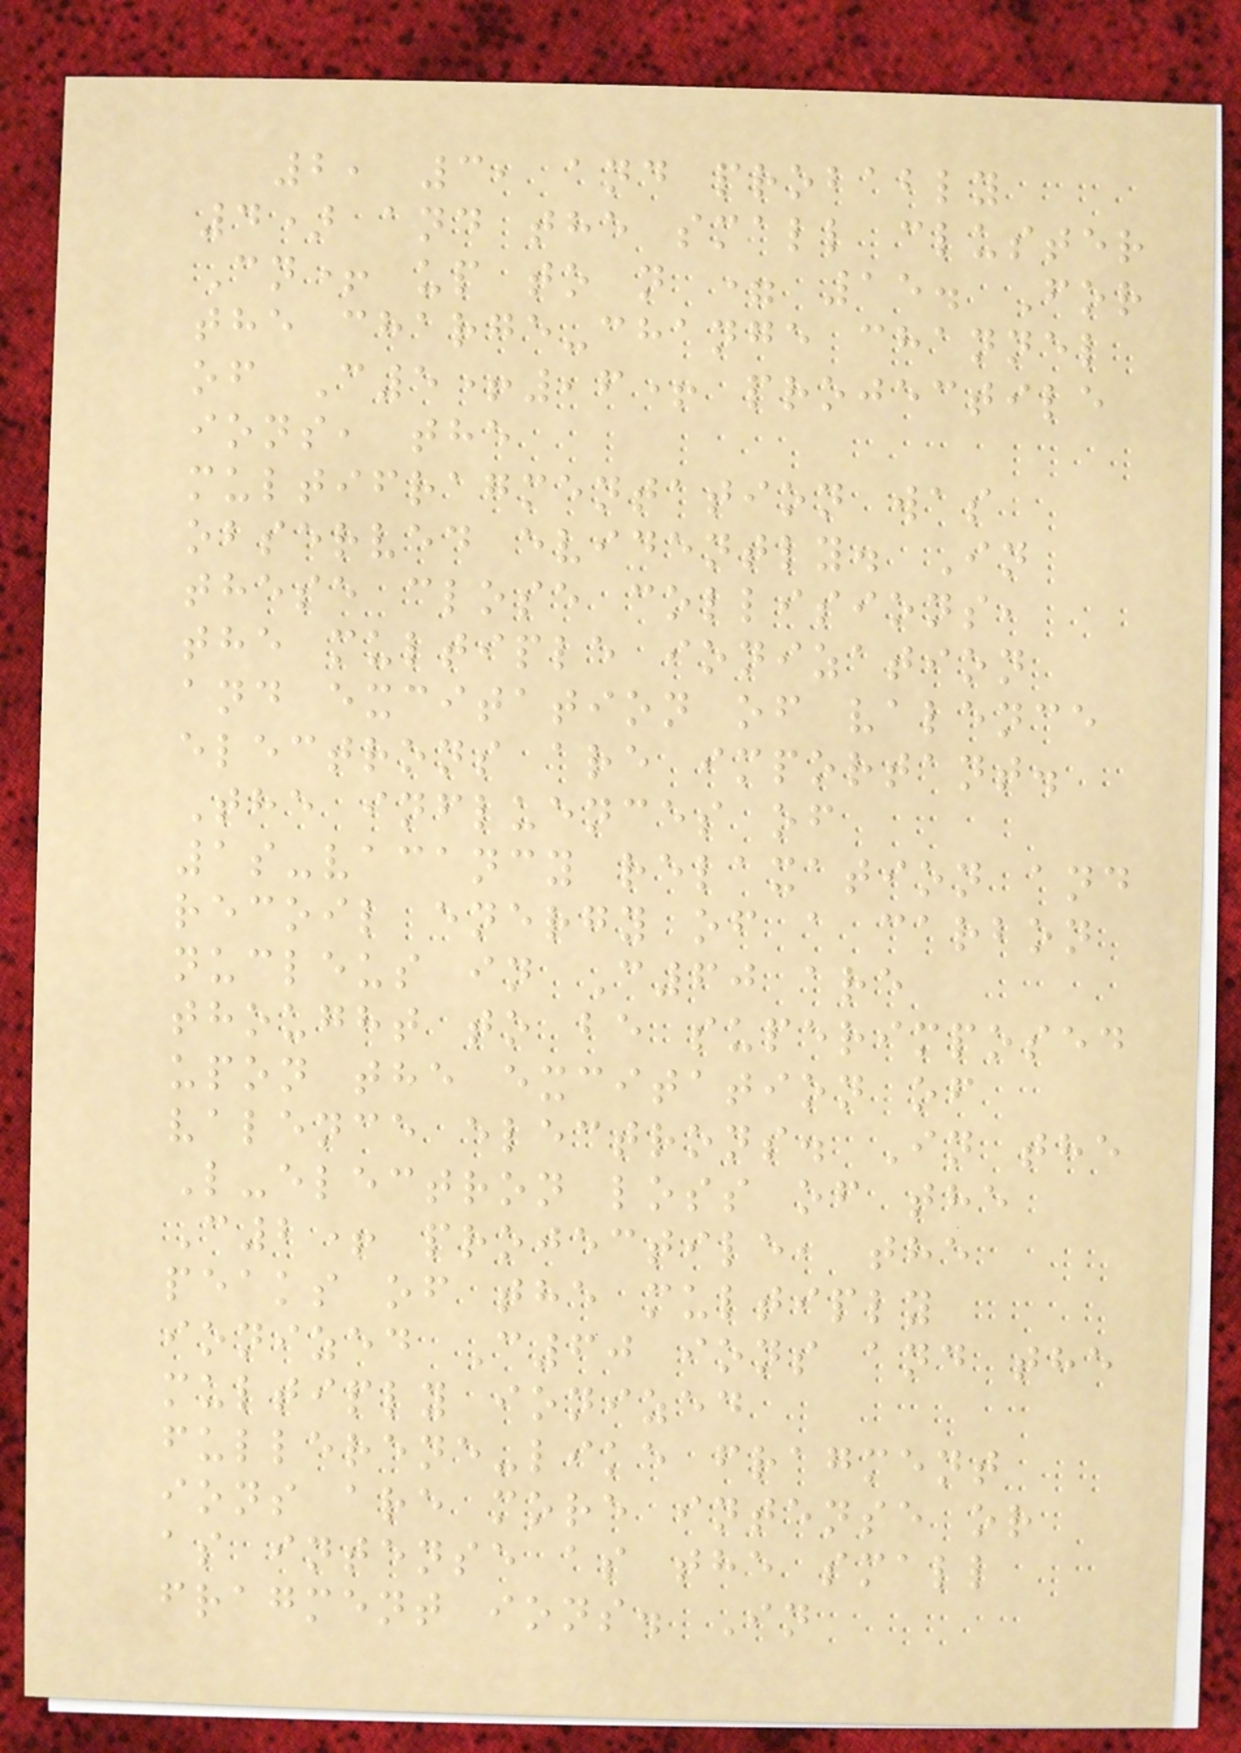2, 3, and probably
4) and the small cluster
Cn+ up to n = 15. For
the charge-change channel
of C5+,6+ projectile
ions, the
multifragmentation was
observed evidently. In
these close collisions,
the multiple ionization
and excitation of valence
electrons are important.
The influences of
1s-vacancy relaxation and
recoil energy of a carbon
nucleus in C60 are
thought to be superimposed
upon the excitation of
valence electrons. In the
L-electron loss of the
C2+ projectile, the
peaks of the multiply
ionized C60 ions and the
multiply ionized
fullerene-like fragment
ions are more intense or
as intense as the small
fragment ions. In
